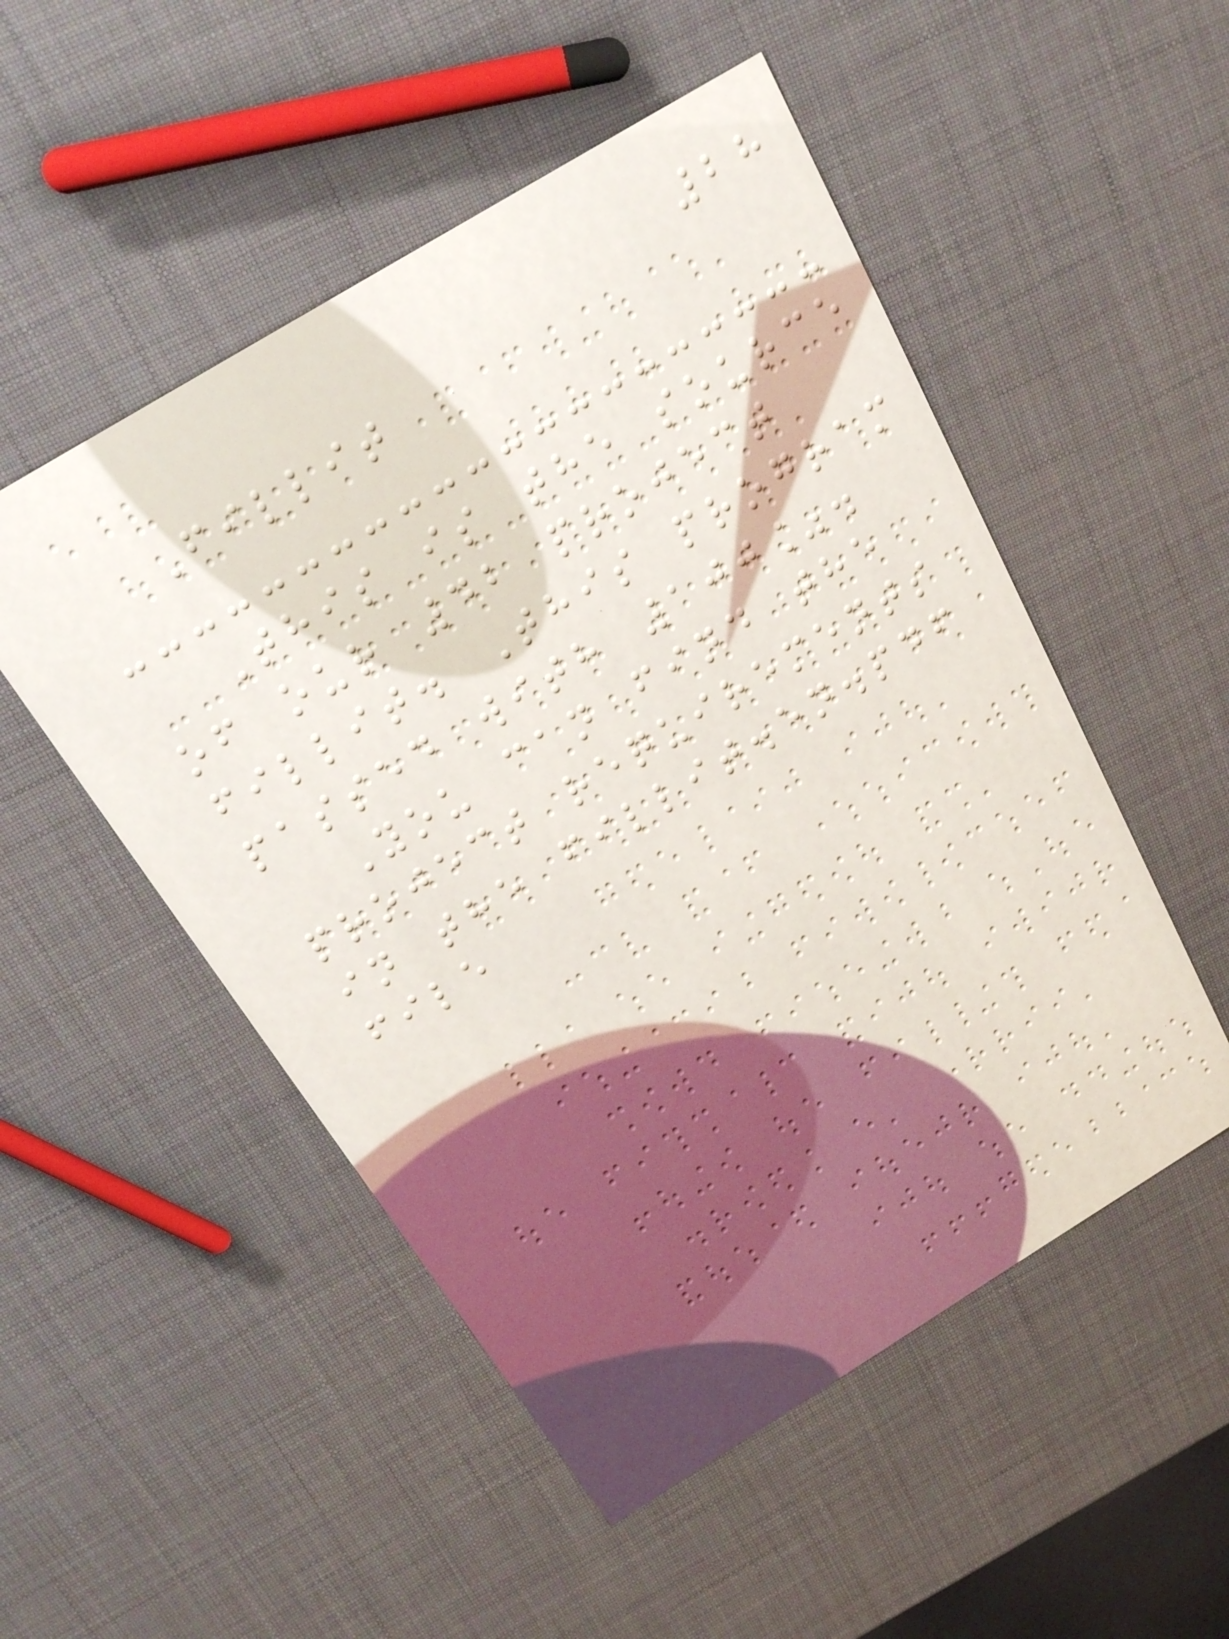28
Fillit
This is the source
of our 42 project
fillit. This program
passed with 100%.
You can find the
project requirements
in the fillit.en.pdf
file
